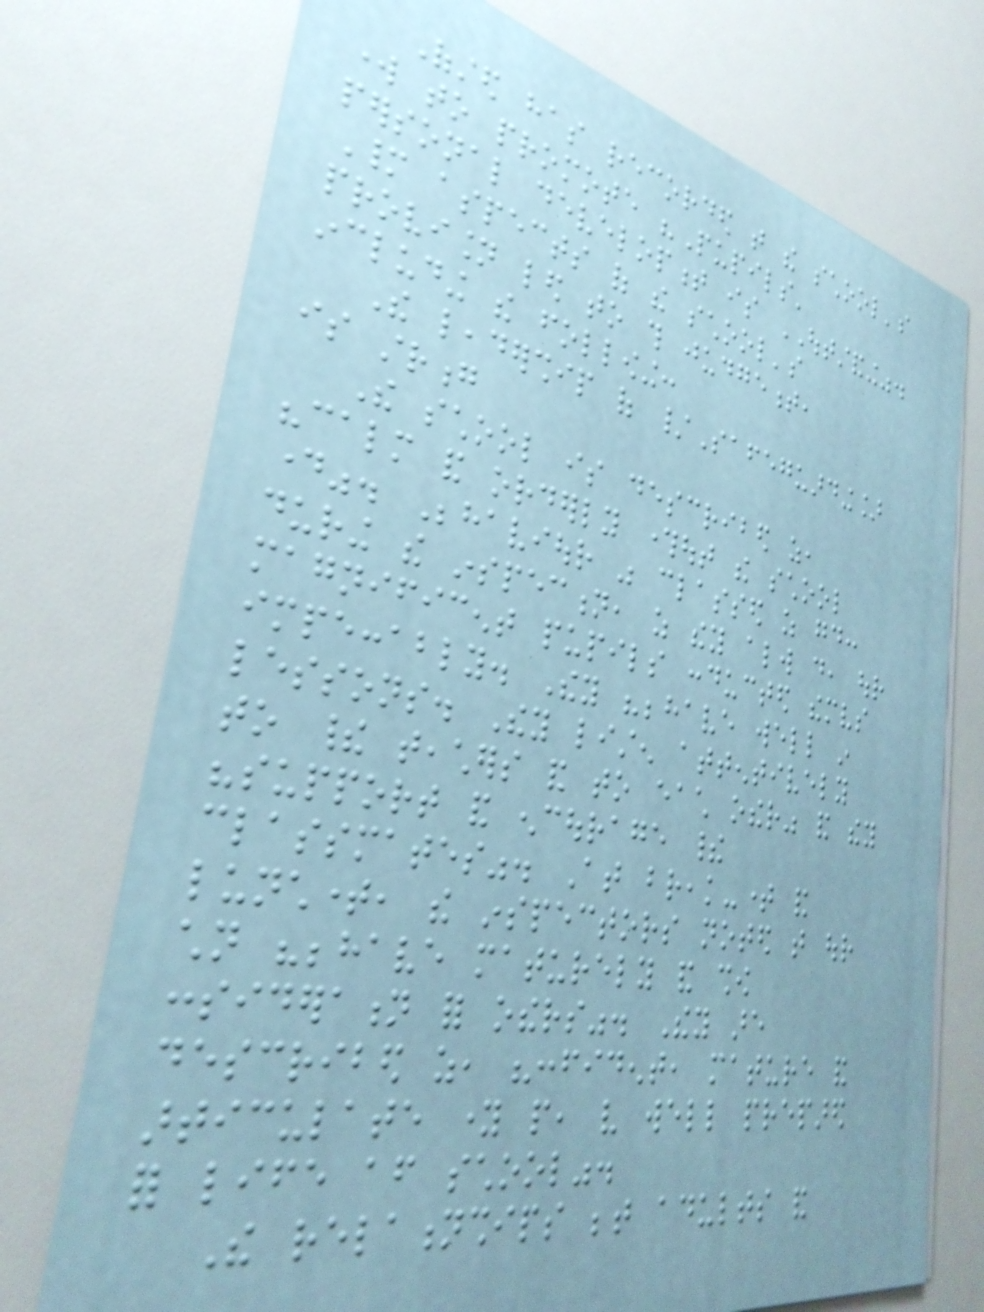Ofsted has recorded that the school's
work to promote "Pupils'
personal development is OUTSTANDING".
Many aspects of the school's
provision led to this judgement,
including the following:
The leadership of /Safeguarding]
is strong
The school is described as,
"calm and orderly throughout the school
day". Behaviour was classed as good:
during the inspection, as they always do, our
magnificent pupils conducted themselves
impeccably. They "behave well in
lessons. They listen attentively
to their teachers and to each other" and they
"support and encourage their
classmates". At break-time and
lunchtime, the inspectors noted that our
children "behave maturely and show
consideration for others". They are
described as, "confident, mature and
articulate young people, very well prepared
for life after school".
The relationships between adults and
